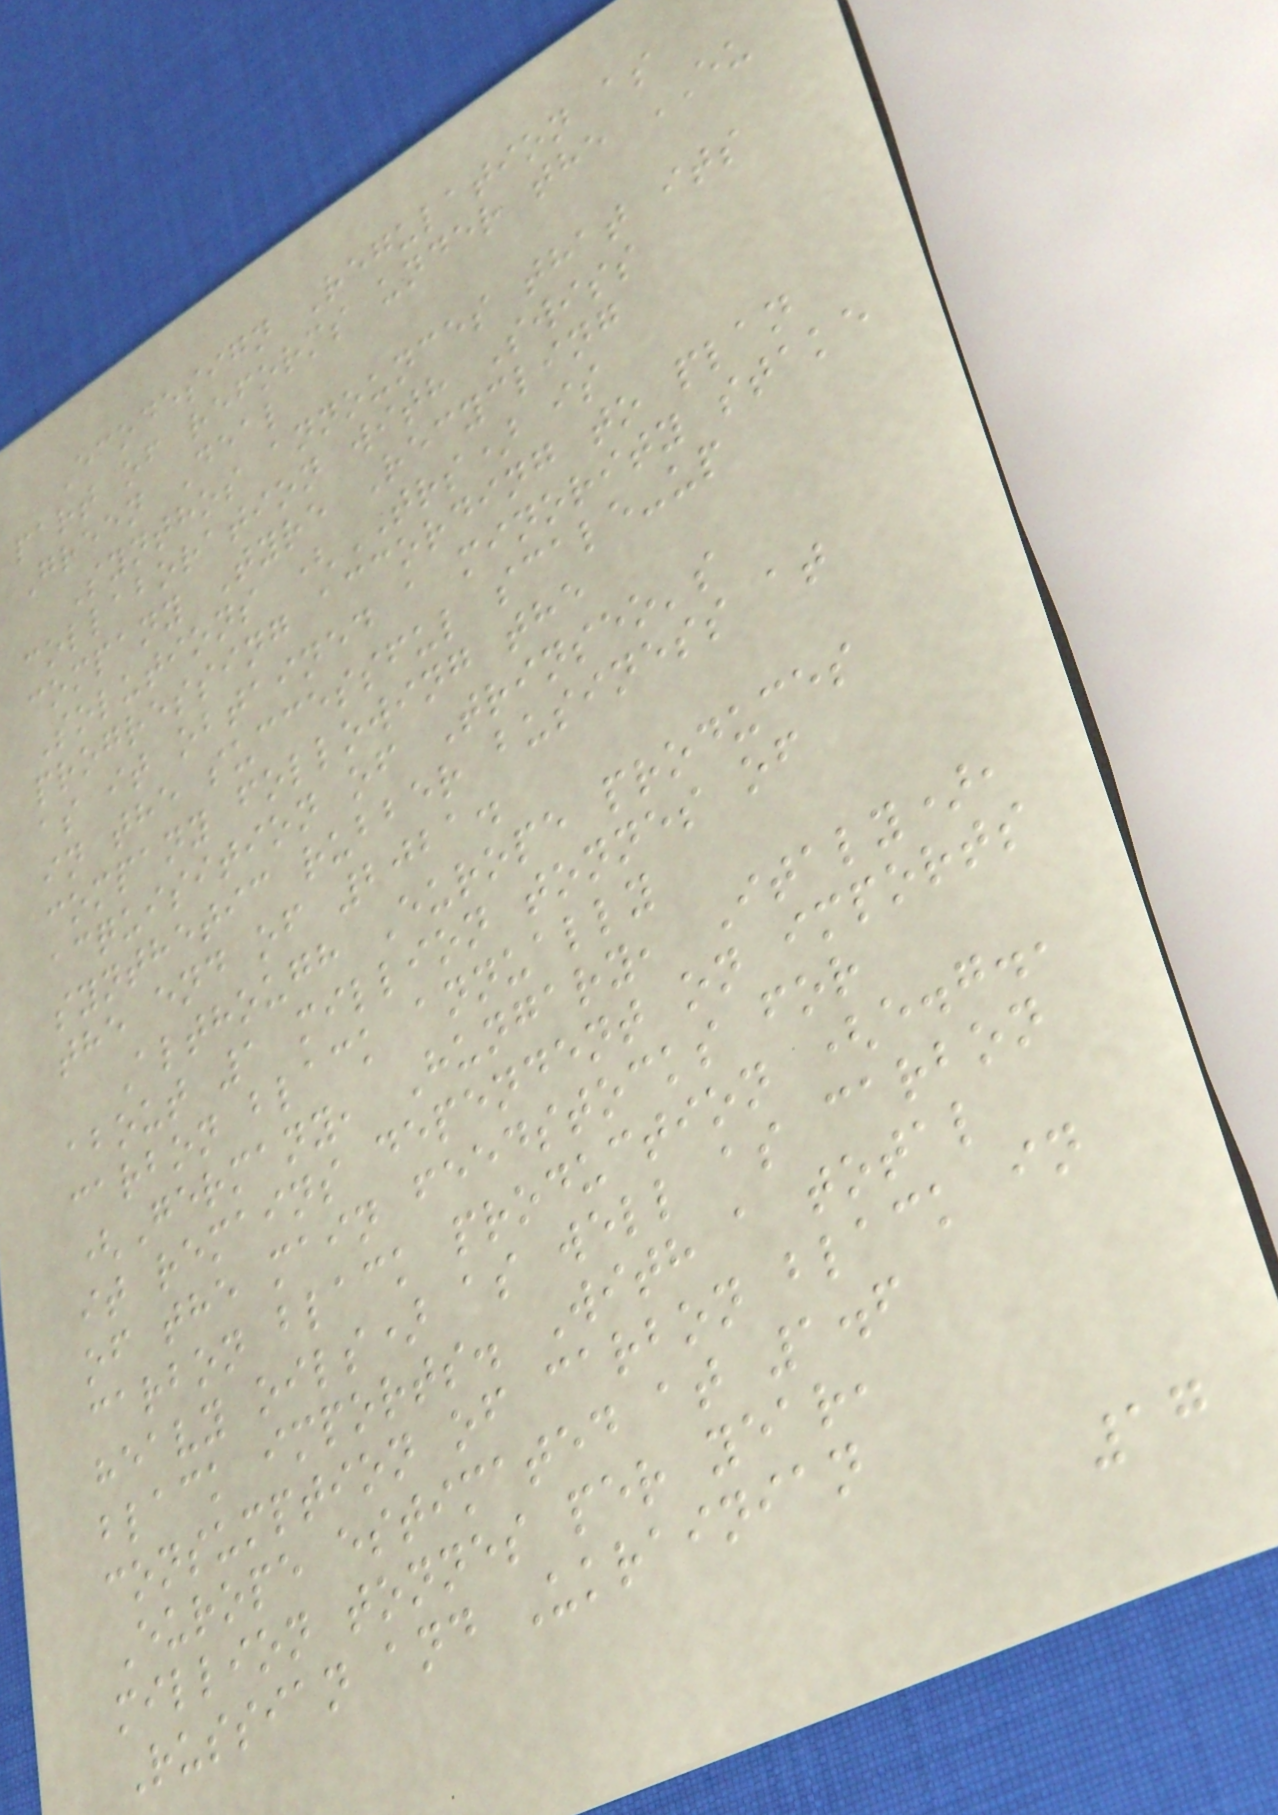Ecodesign Regulation as
part of reforms under the EU
Green Deal
Synthos announces that its
collaboration with Swiss
company Tyre Recycling
Solutions (TRS) is
progressing according to plan
as it obtained a minority stake
in the successful scale-up
company following the
acquisition of Trinseo's
synthetic rubber business at
the end of 2021.
Although Europe produces
about 1 million tonnes of
carbon black annually
(Germany, Hungary, Italy),
it remains dependent on imports
of the main feedstocks for
carbon black production (e.g.,
heavy oils) as well as carbon
black imports. With a total
consumption of carbon black in
Europe estimated at 1.6
million tonnes per year,
Russian and Ukrainian
17
